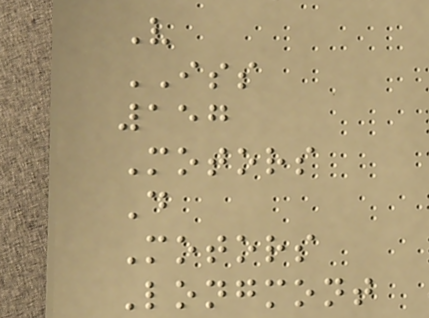V
ISS
157
Motors
D
Motors
Longmont
